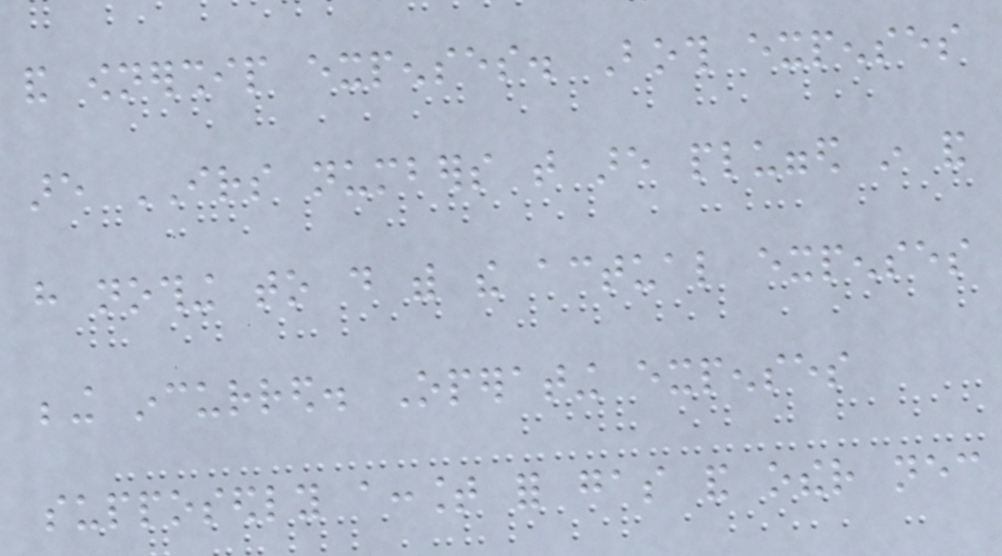and ownership expenses. Both expenses
are IRS numbers that are plugged in and
have nothing to do with the actual expenses
being incurred. Operating expenses
supposedly account for gas and other necessary
